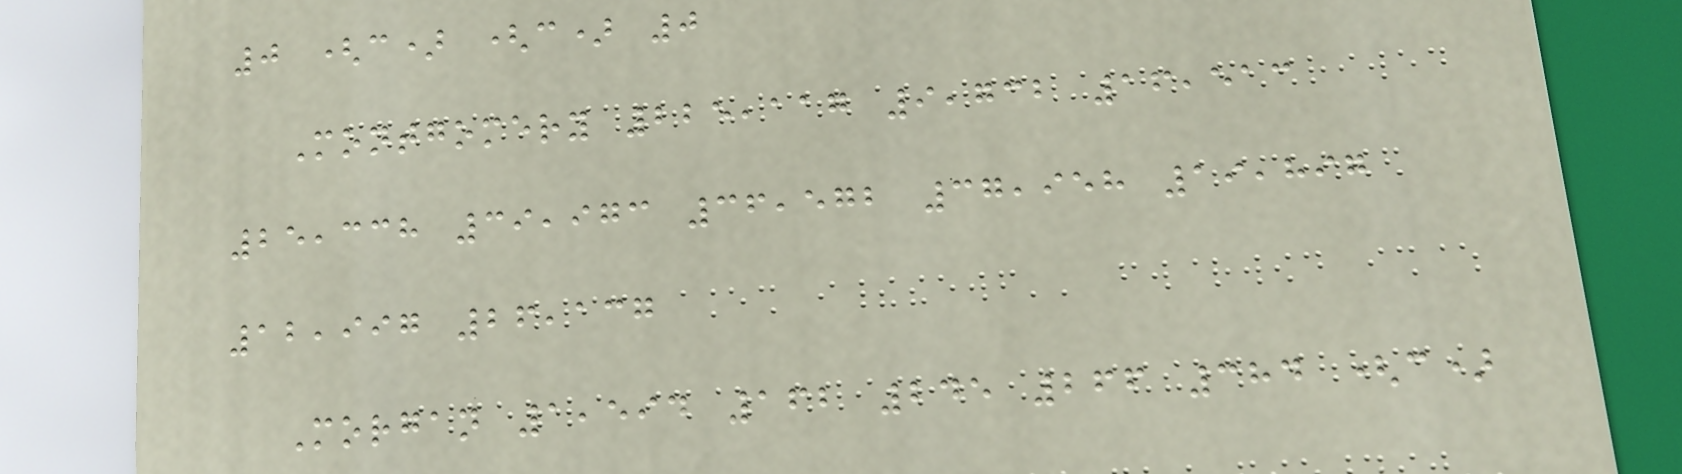0 (c) (c) 0
Montgomery 225,117 9,732 16,513
25,338 39,973 36,572 37,958 19,897
12,997 26,137
Morgan 1,594 162 245 266 384 (c)
